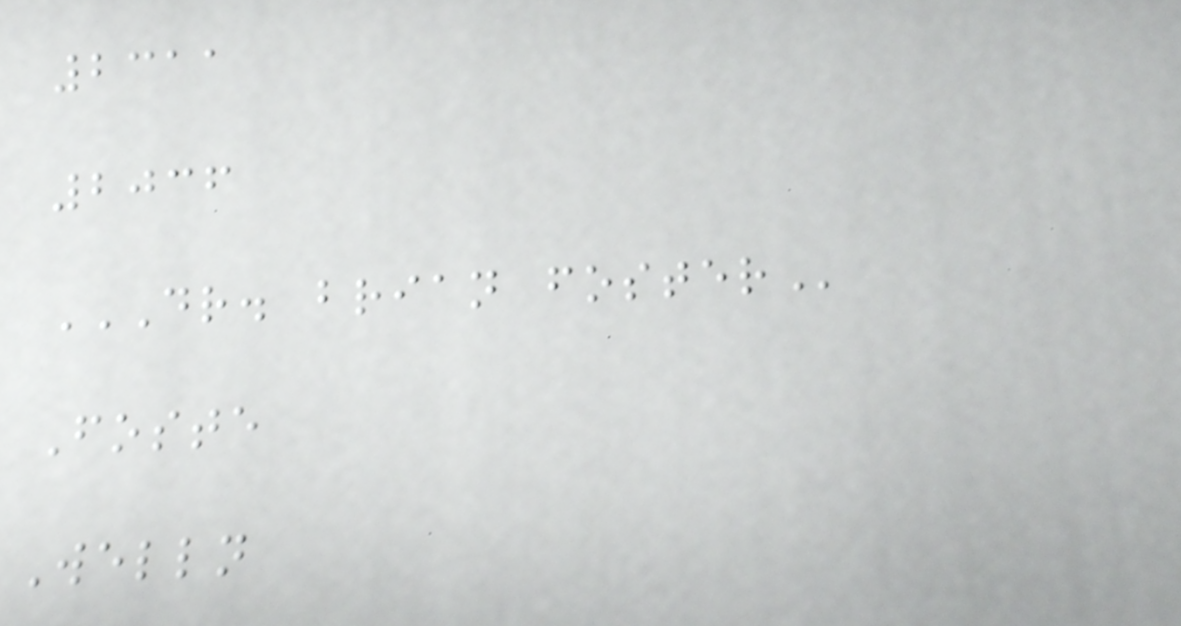2311
2036
DR. BRIAN FOSTER
Foste
Welln
